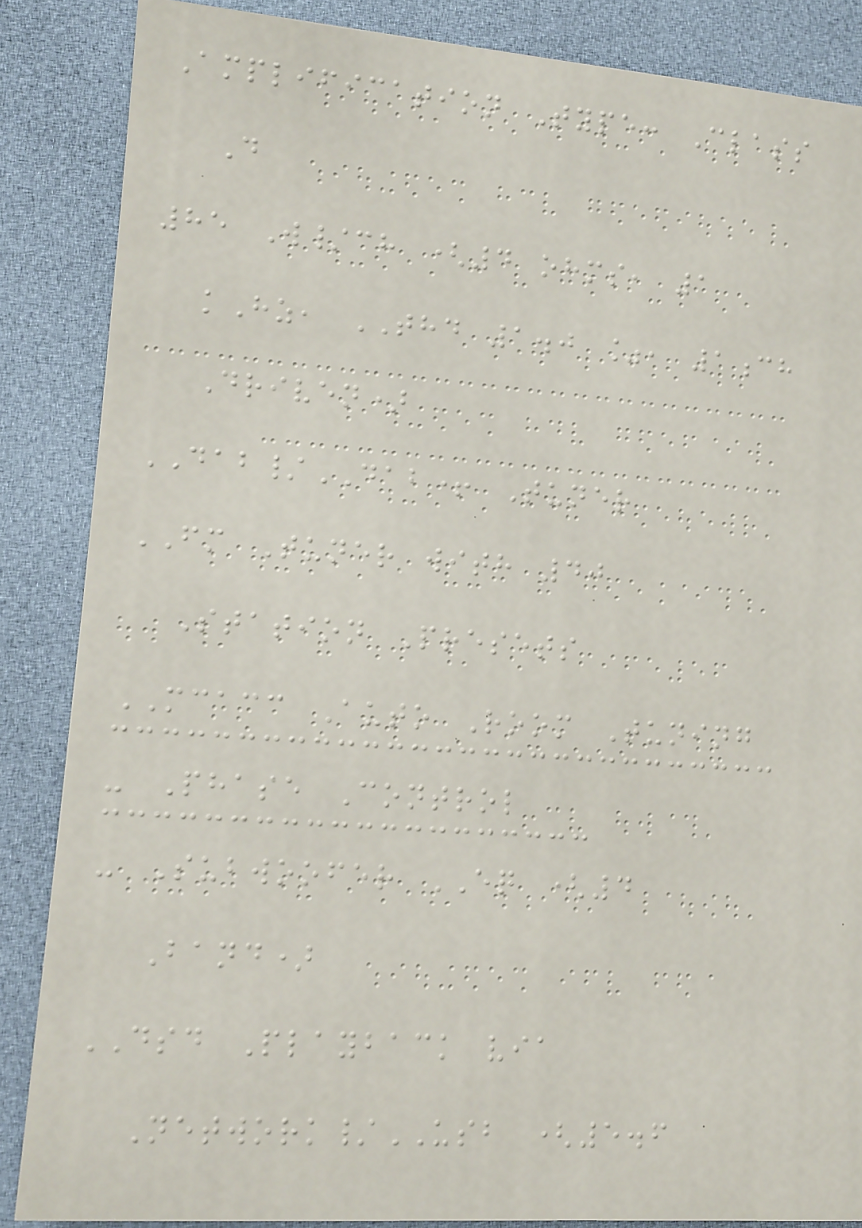Amplification Type: Class
D
85 W/ch (4 ohms, 1
kHz, THD 1.0 %, 1ch
Driven)
DAB/DAB+ Tuner
FM Tuner with 40
Station Presets
MCACC Auto Room Tuning
- Phase Control
- Subwoofer EQ (4
Band)
DSD Playback via
Network/USB (5.6
